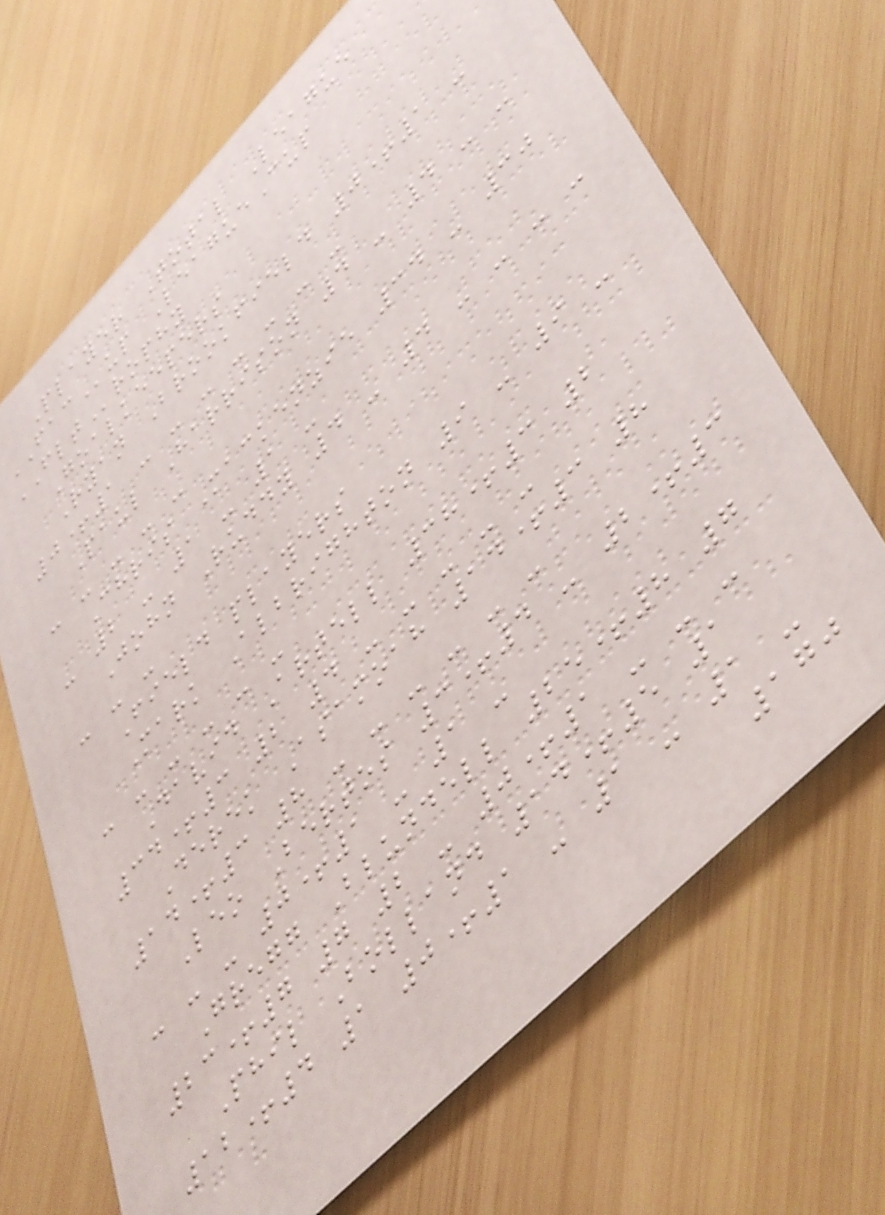Player Total League
FACup LeagueCup
FLTrophy
Goalkeepers
Ryan Brookfield 0+1 -
0+1 - - - - - - -
Paul Harrison 4 - 4 - -
- - - - -
Chris Mackenzie 34 - 30
- 2 - 1 - 1 -
John Ruddy 4 - 4 - - - -
- - -
Field players
Mark Albrighton 9 - 9 -
- - - - - -
David Artell 38+3 2
34+3 2 4 - - - - -
Derek Asamoah 14+3 8
14+3 8 - - - - - -
Leo Bertos 3+4 - 2+3
- - - 0+1 - 1 -
Gregg Blundell 25+8 7
23+7 7 2 - 0+1 - - -
Phil Bolland 14+5 1
12+4 1 0+1 - 1 - 1 -
170
